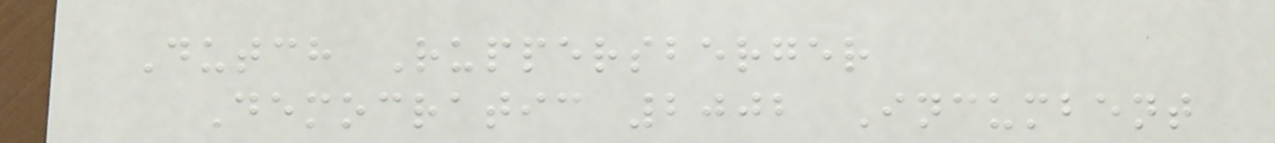Dutch Ruppersberger
Democratic 2002 Incumbent
